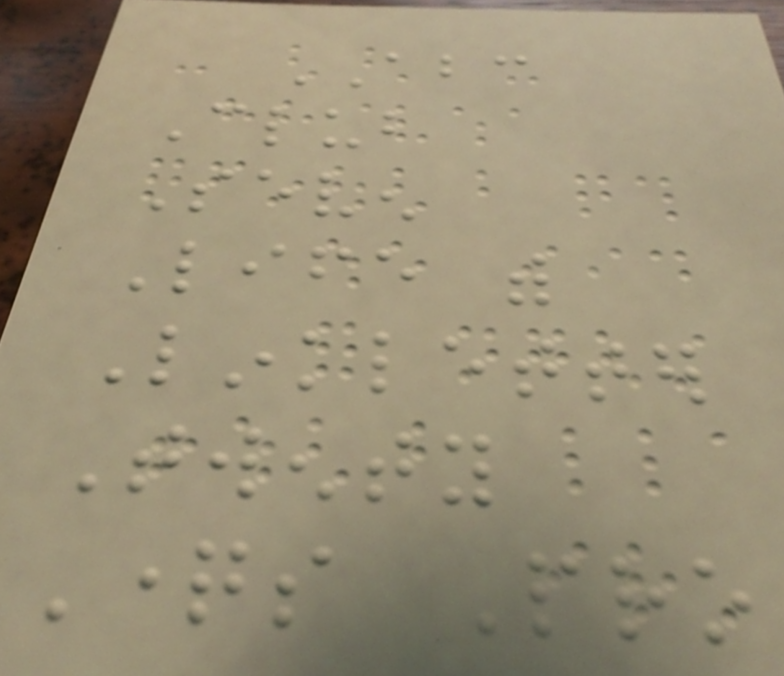ABC
Club
Seven
Life with
Linkletter
Twenty
Questions Pro
